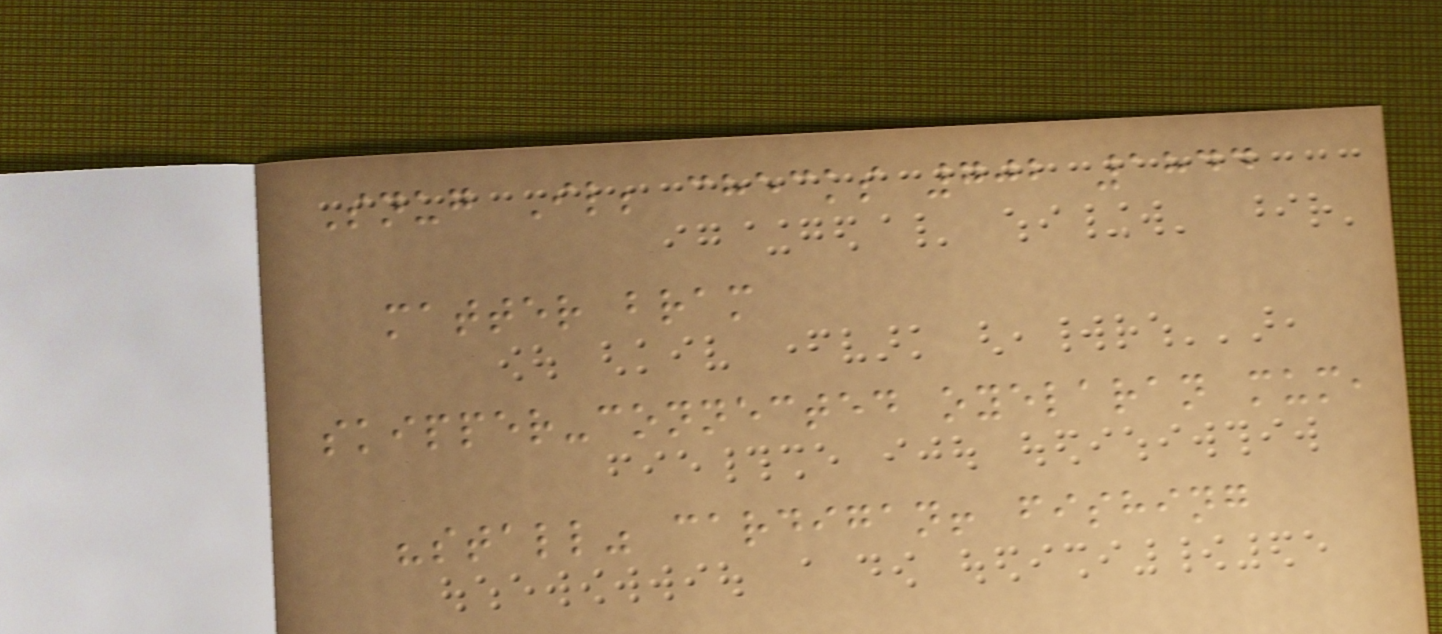Snug Il; checks 702 1844
matter bram
skipper-connected oyelaran mum,
"stall" cardigan! fishing
